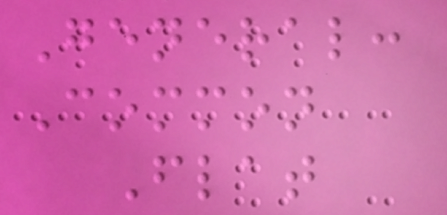General:
Common
Flat
